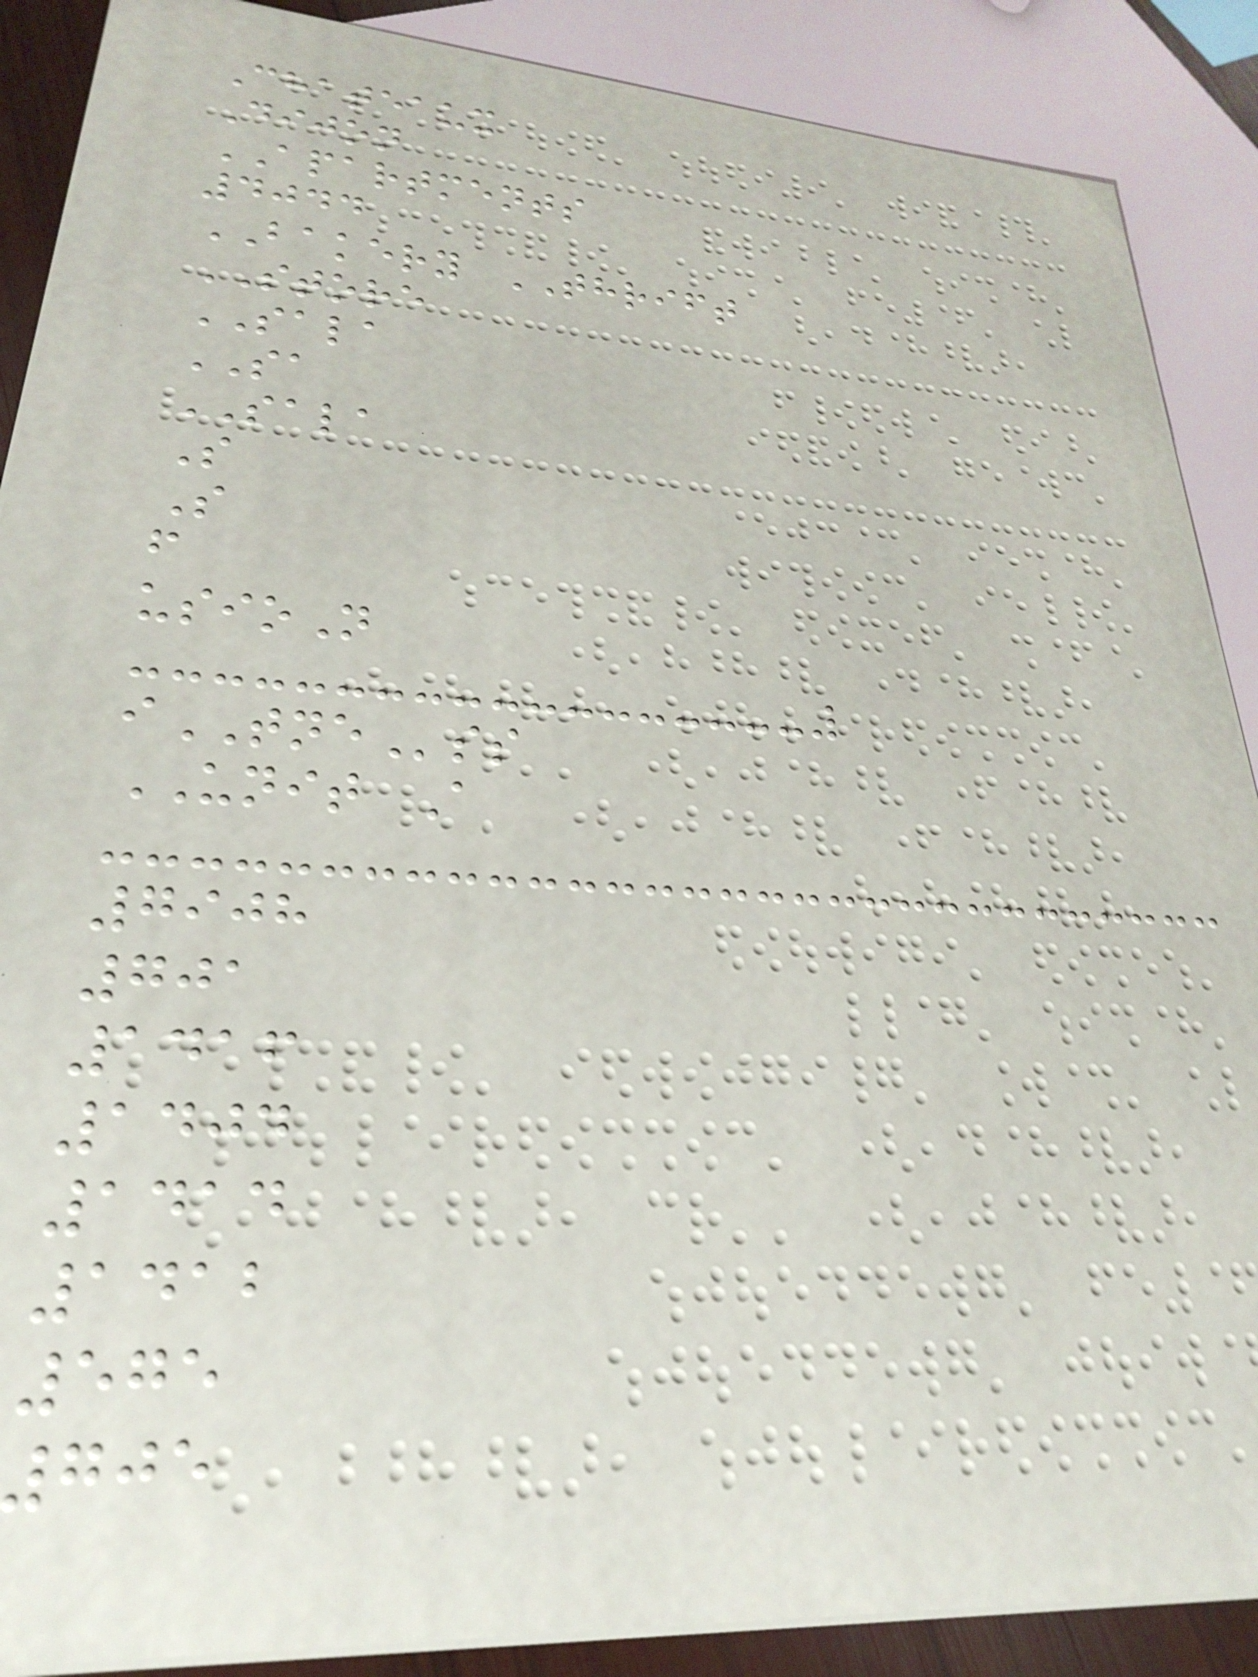Chateaux
Dijon
APARTMENTS
4044
BAKERY THRIFT
STORE
SALA
SA
SALA
S
S
f
usioN
iTNEss
UNIT A
7908
701
1416
1404
1414
1412
575
